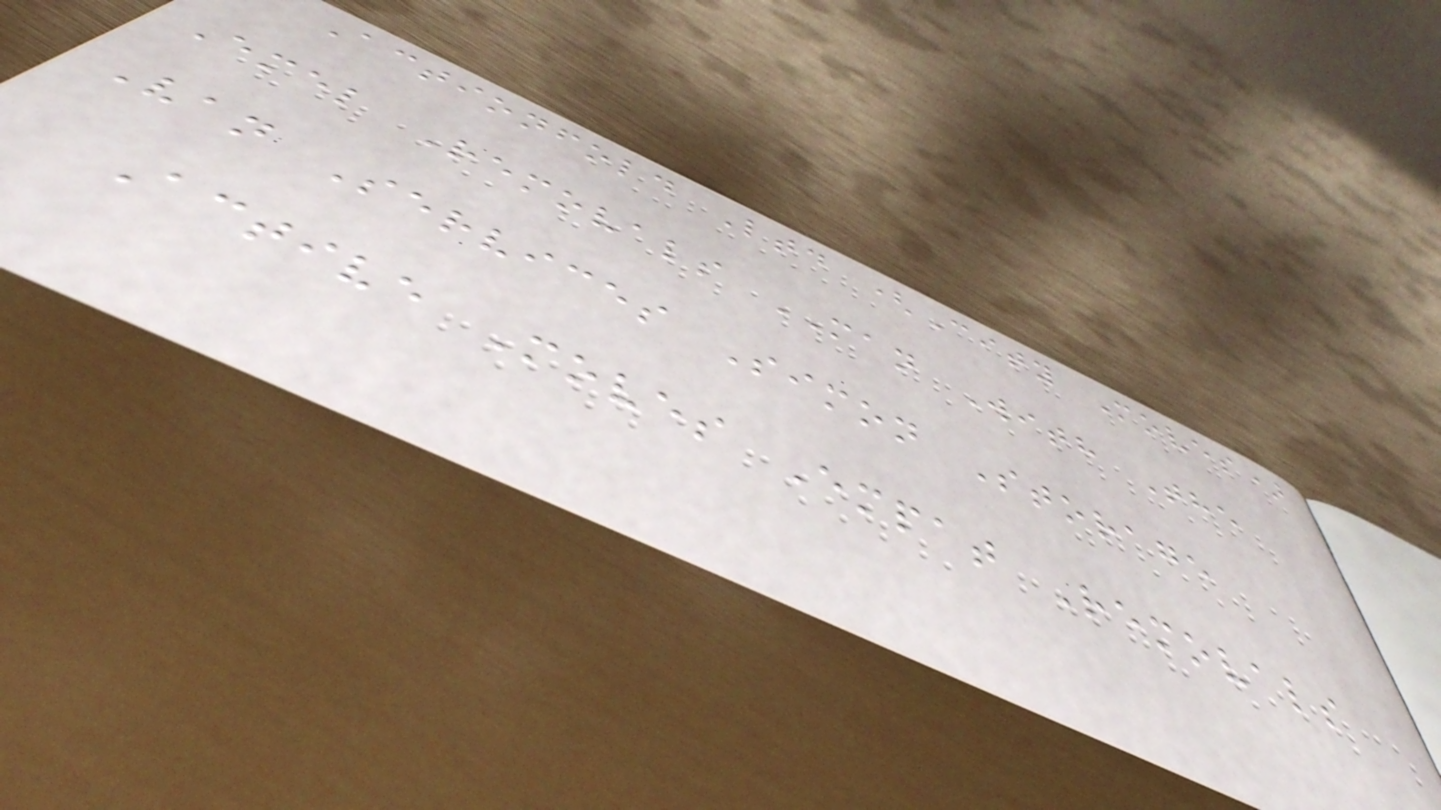Actionfold Ltd (City Moves)
Emel Removals MAN With The
Van Services Simon Storage
Active Moves Empat Removals
